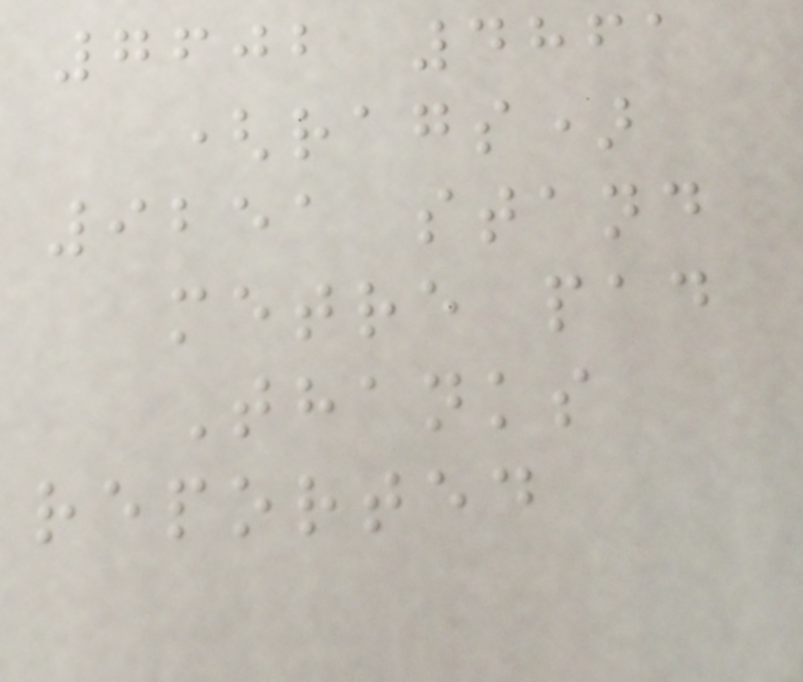7602 4861
(rags)
9251 stand
metre pad
Thanks
reported
